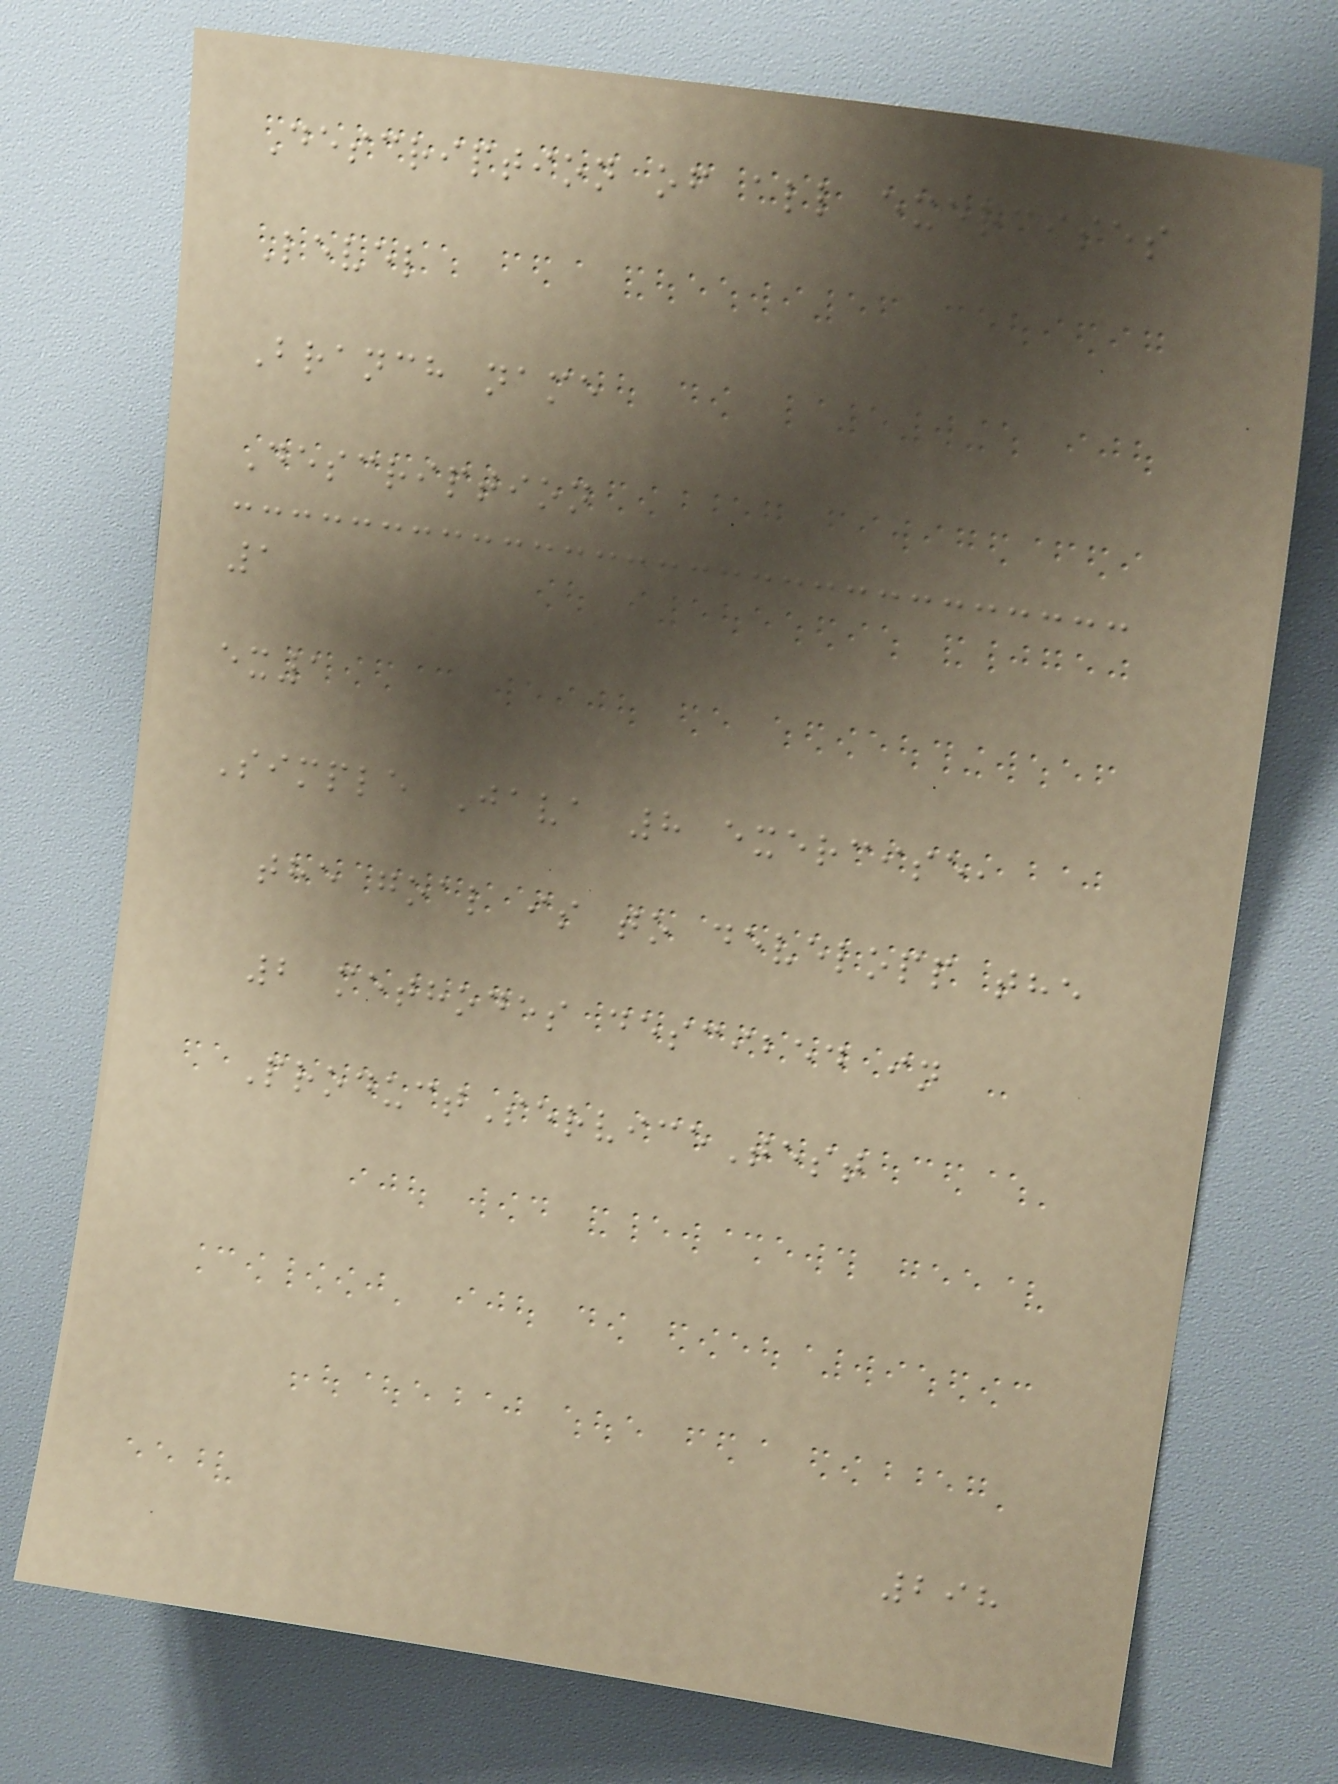Description of all exercises
Level
Branch name
Description
1
ex1
Simple Java 8 exercise,
the goal is to developp the
2 methodes descibed in
ProductServiceTest
298
